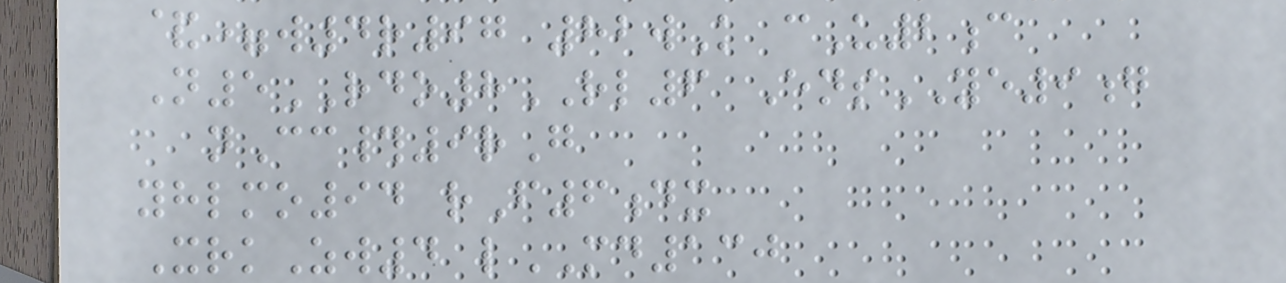&=w4r97 82wK cU2c
N5RDO8RL6 EnsYE9g
nCc#9rG
yhlmo94 rF6dx
XrkZw4 lMD130
